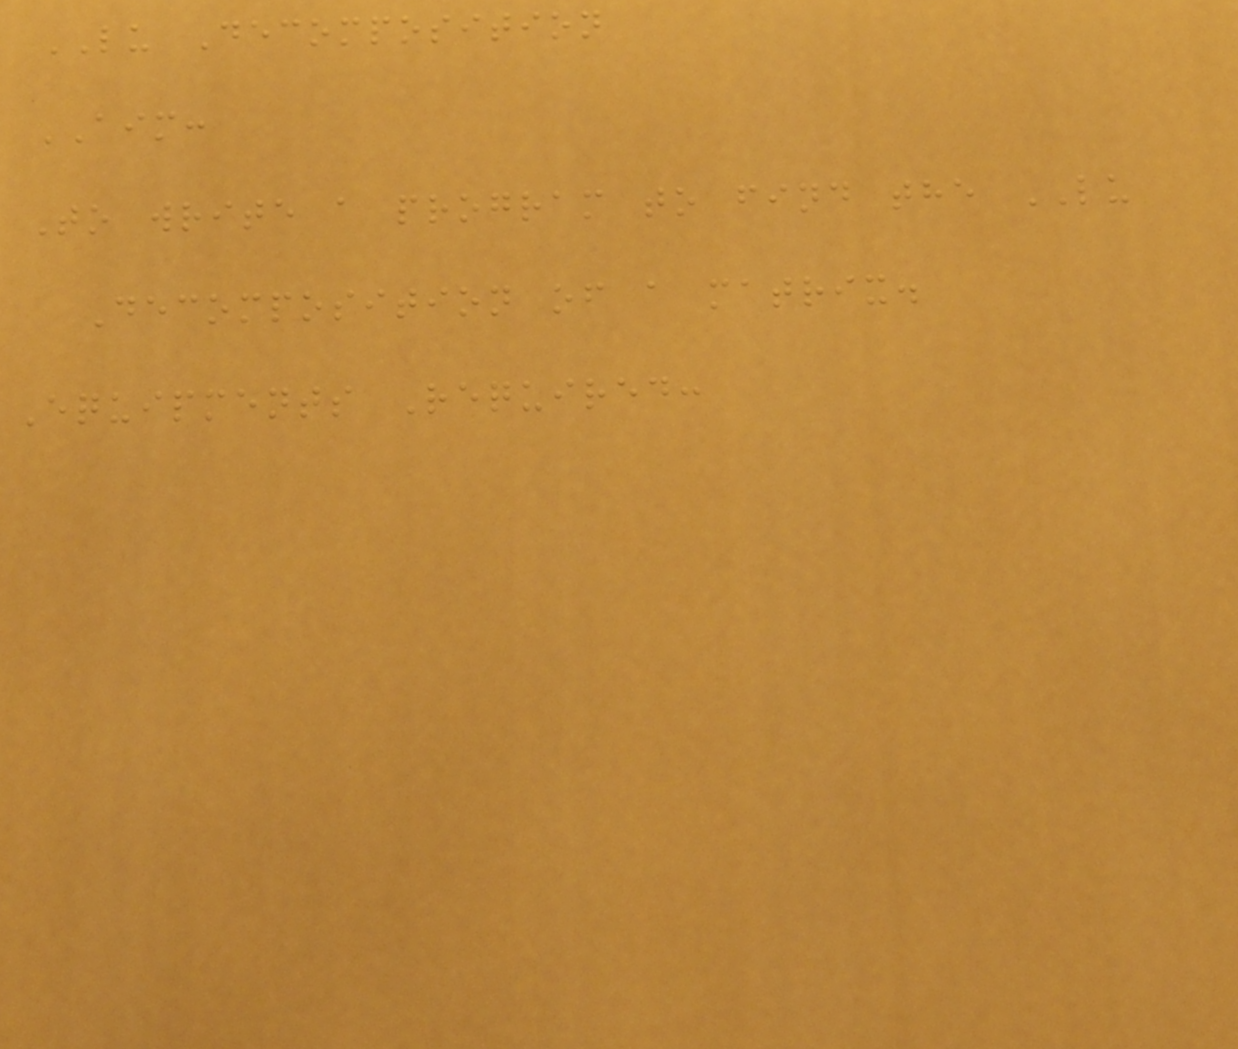LU Decomposition
AIM:
To write a program to find the LU
Decomposition of a matrix.
Equipments Required:
